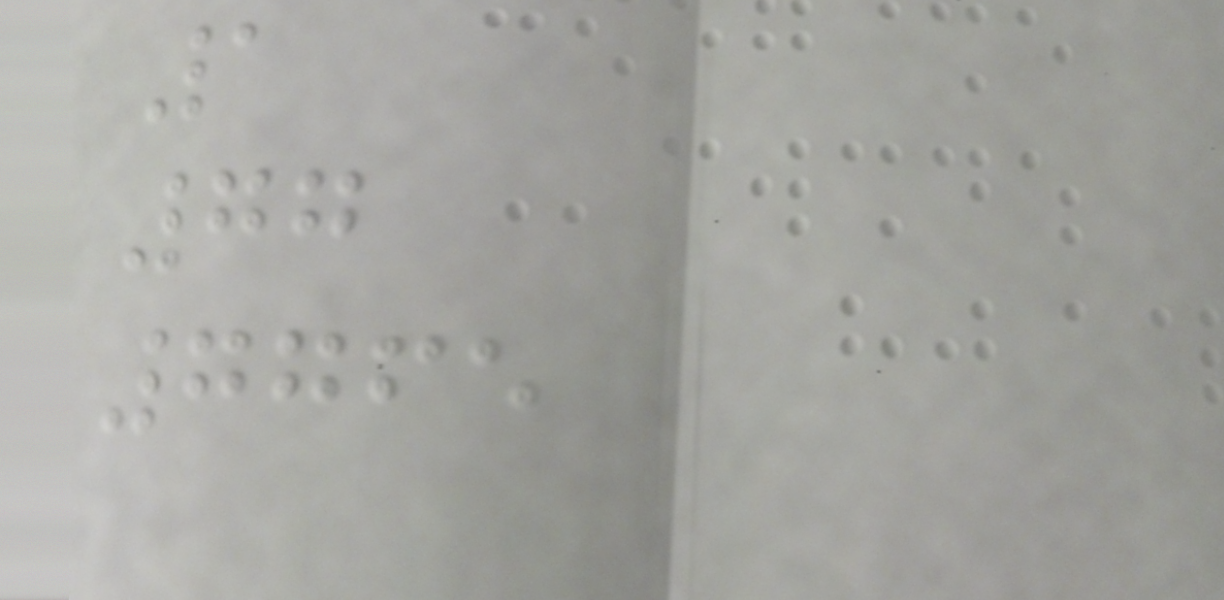1
77
7765
